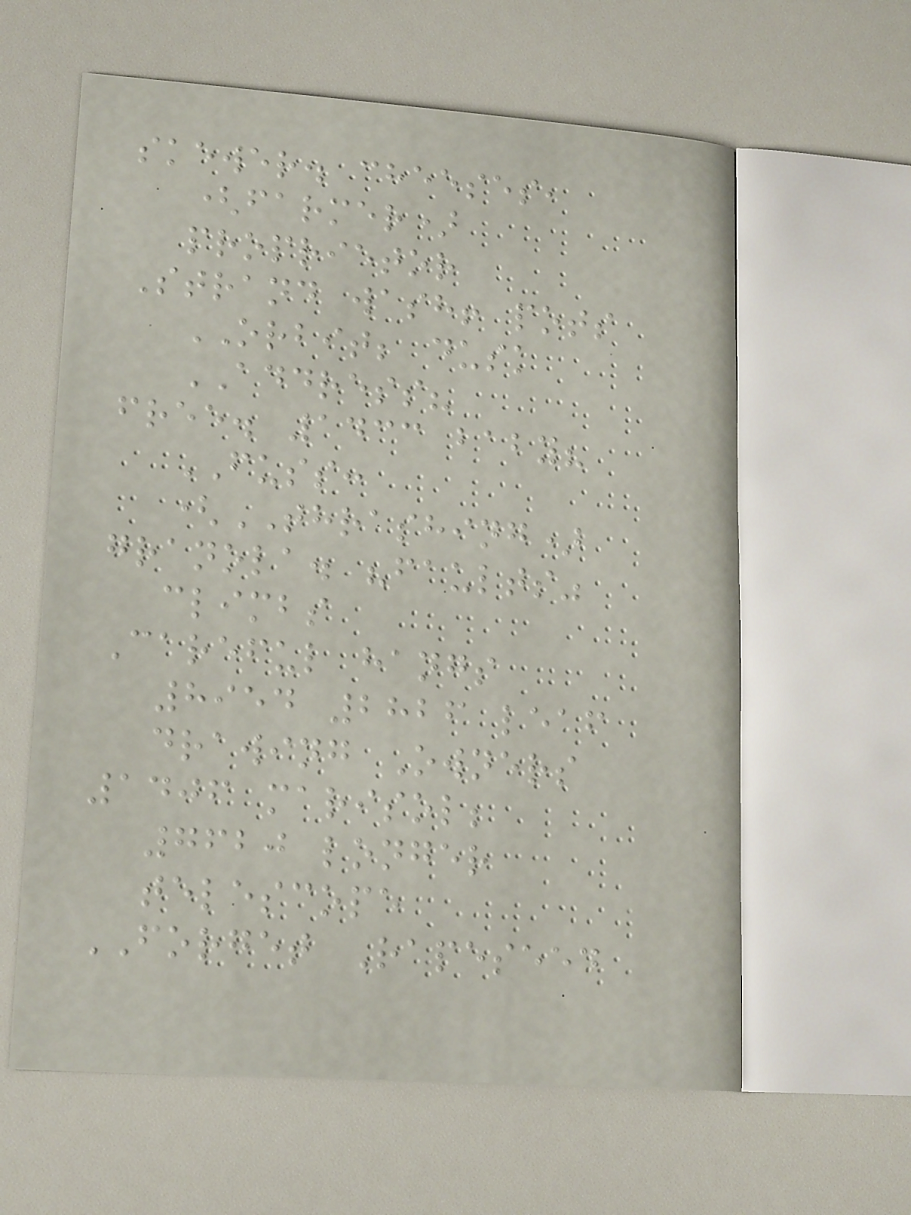skewer. cheeses,
(farmer)
proprietor
Strand wash! pots
ORBIT; dusk
ADDRESS?
free. 1433 baby?
FUSS:
(THRASHING)
granola. "faults"
climbs
Careful hangs
8954 2826 leaf
drawing Owners
1406 marisol;
7620 longer
telescope
FORGET Rapeseed
